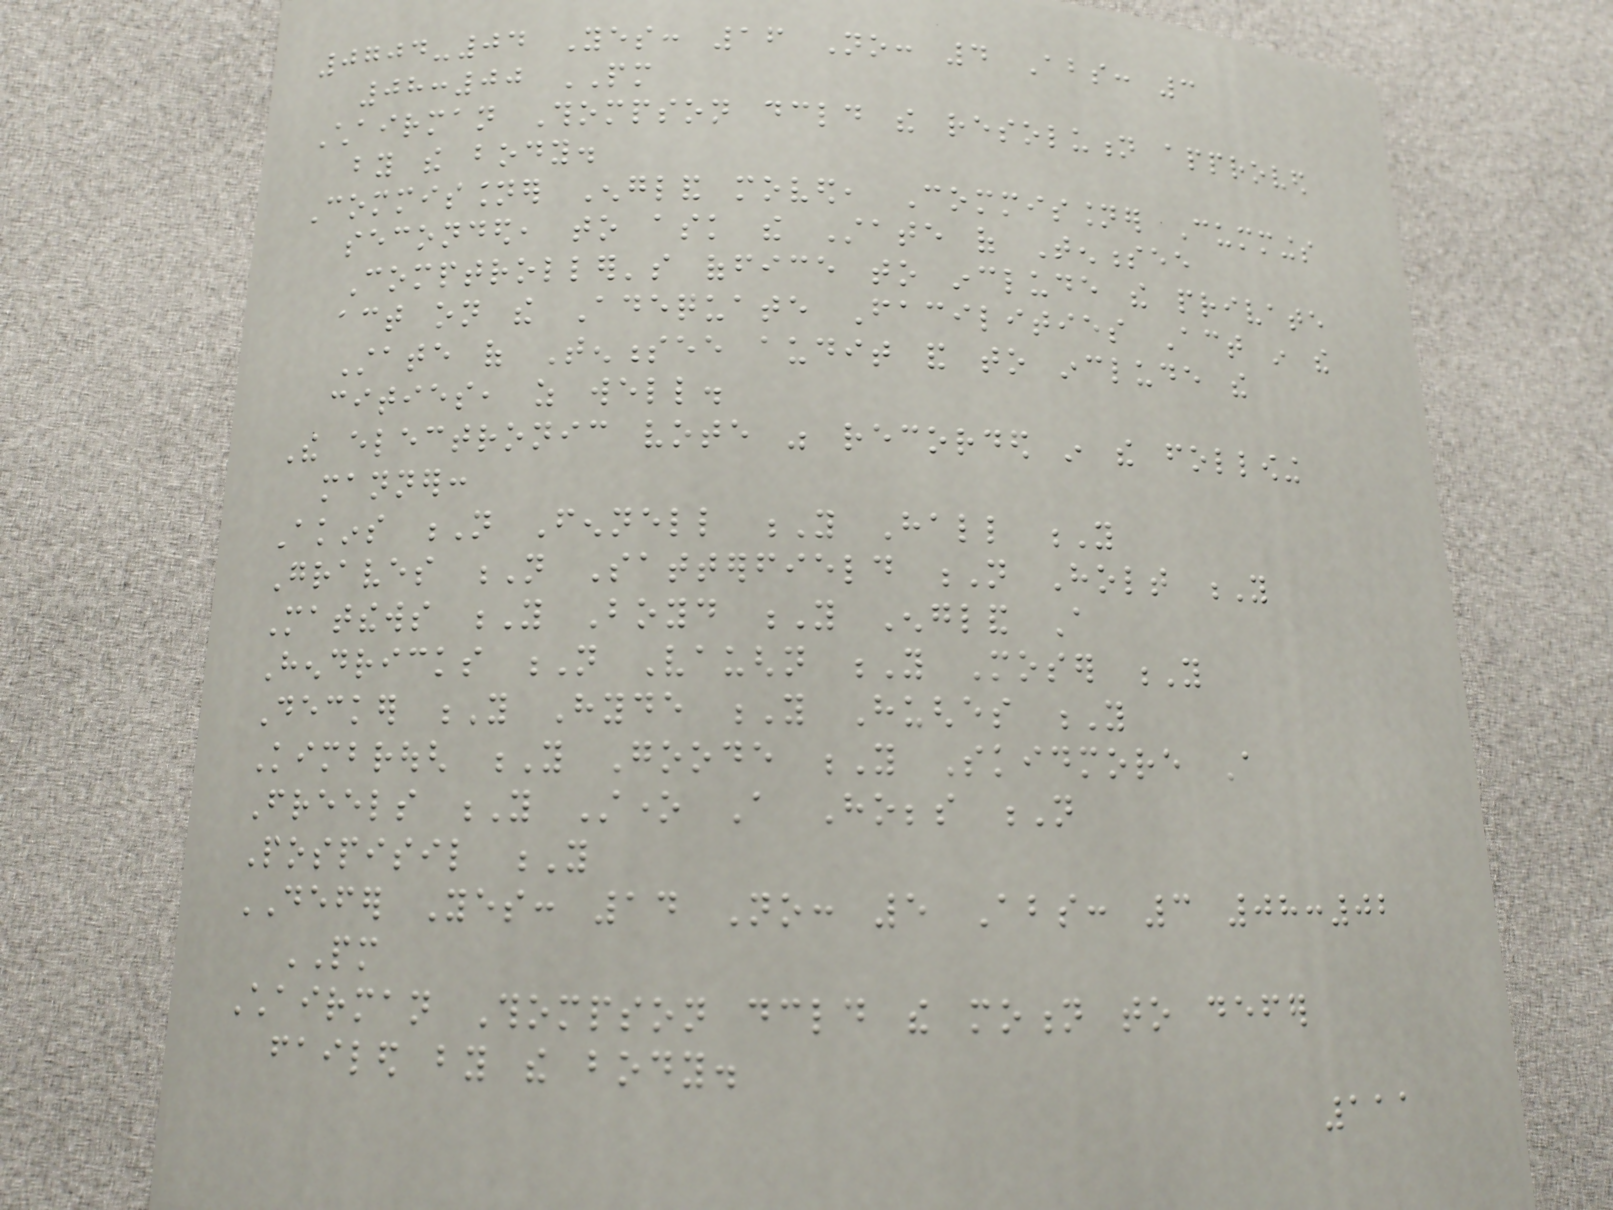0704-04 Yes: 16 No: 4 Abs: 3
08:00 PM
Chairman Thompson declared the resolution approved
by the body.
Commissioner England moved, Commissioner Cummings
seconded, to ask the State of Tennessee
Comptroller's office to include the private
act on the Adequate Facilities Act in the
State of Tennessee audit and to include the
cities, as well.
The electronic vote was recorded in the following
manner:
Akins N Fennell Y Hall Y
Graves N Satterfield N Holt Y
Matthews Y Boyd Y England A
Hendricks N Vaughn Y Moser Y
Decker Y Hyde Y Hughes Y
Kimbrough Y Goode Y Skidmore A
Freels Y Stone A Hobbs N
Pospisil Y
DEFER Yes: 14 No: 5 Abs: 3 08:02
PM
Chairman Thompson declared the motion to defer
failed by the body.
111
